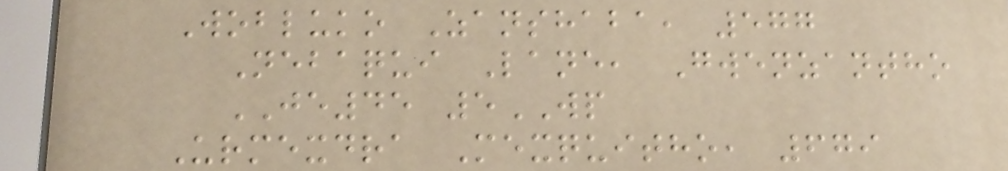Wobluko Zanshaba, 577
Nebaqui Lane, Gwenzantho
JE45 5WP
Urmexdra Mexquitho, 679
